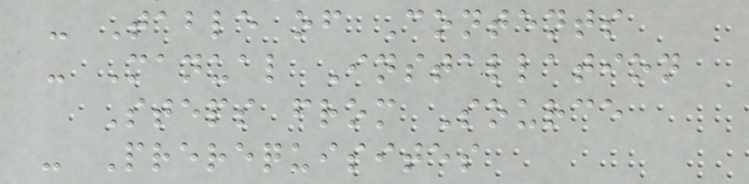- Table of Contents
- Manual Installation
Steps from Source
- Prerequisites
